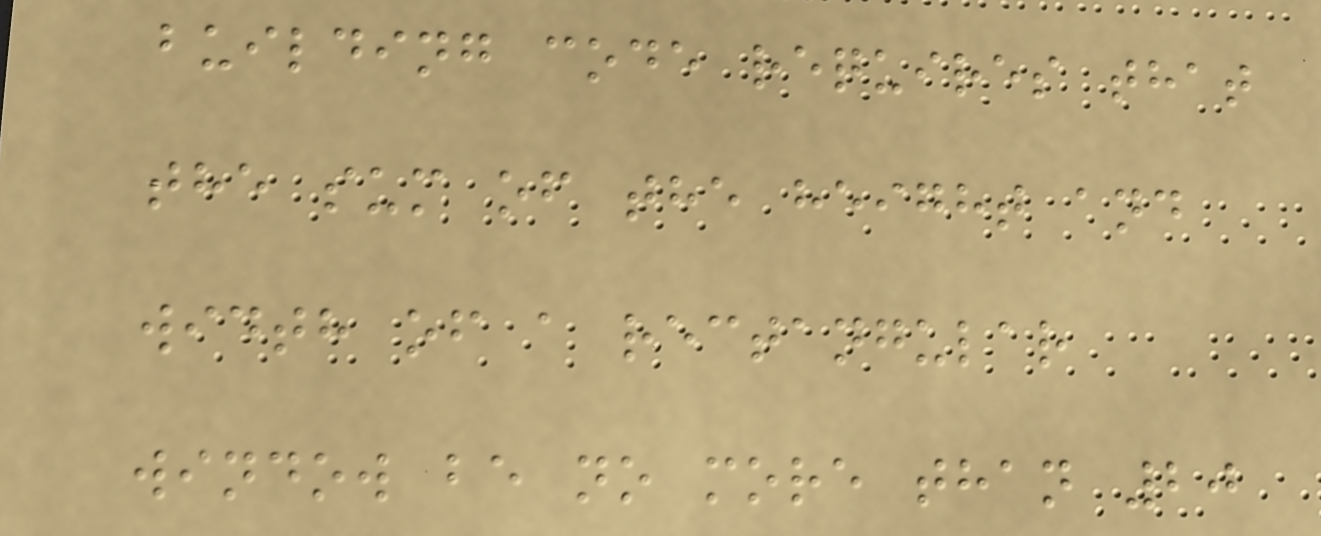building code requires that
the sum of the height and
width of a rectangular
window be no more than 20
